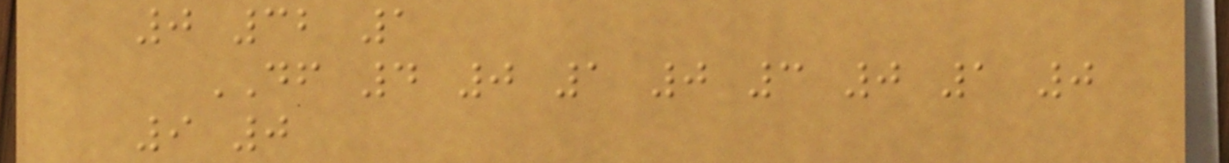0 32 1
DF 4 0 1 0 3 0 1 0
9 0
